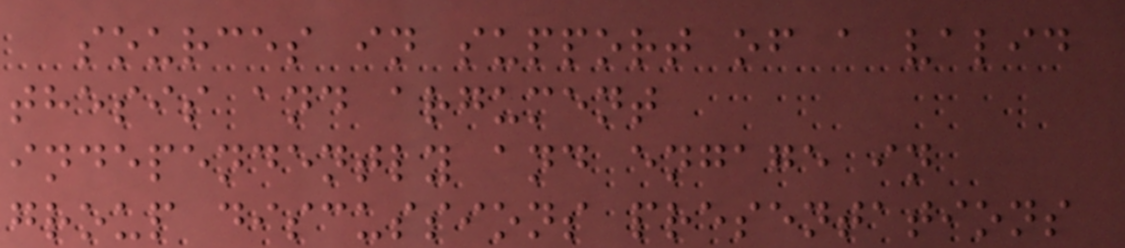sources in support of a valid
thesis and argument
independently and engage in
group discussions presentations
